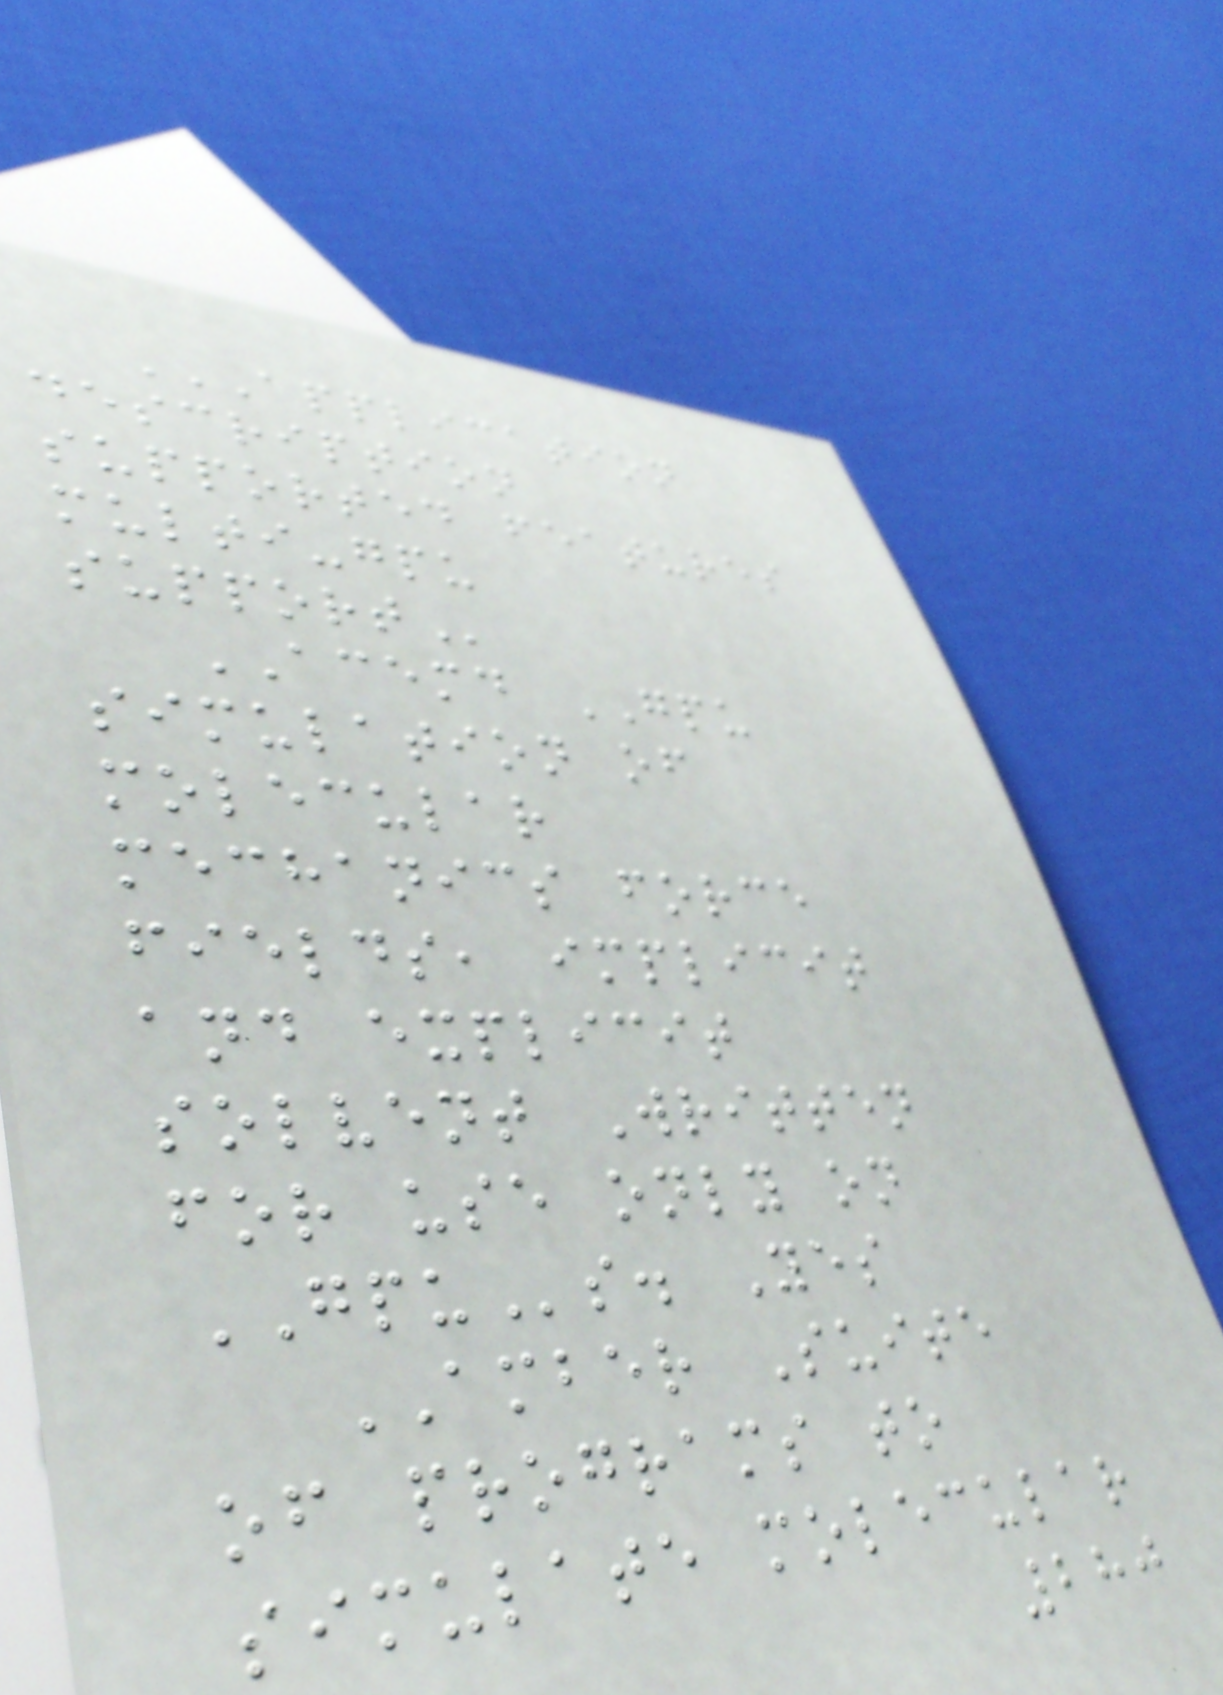APPLICATION
DESCRIPTION
SUPPORTED FEATURES
MULTI-GPU
SUPPORT
ACEMD GPU
simulation of
molecular
mechanics force
fields, implicit
and explicit
solvent Written
for use only on
GPUs. Yes
AMBER Suite
of programs to
simulate molecular
280
